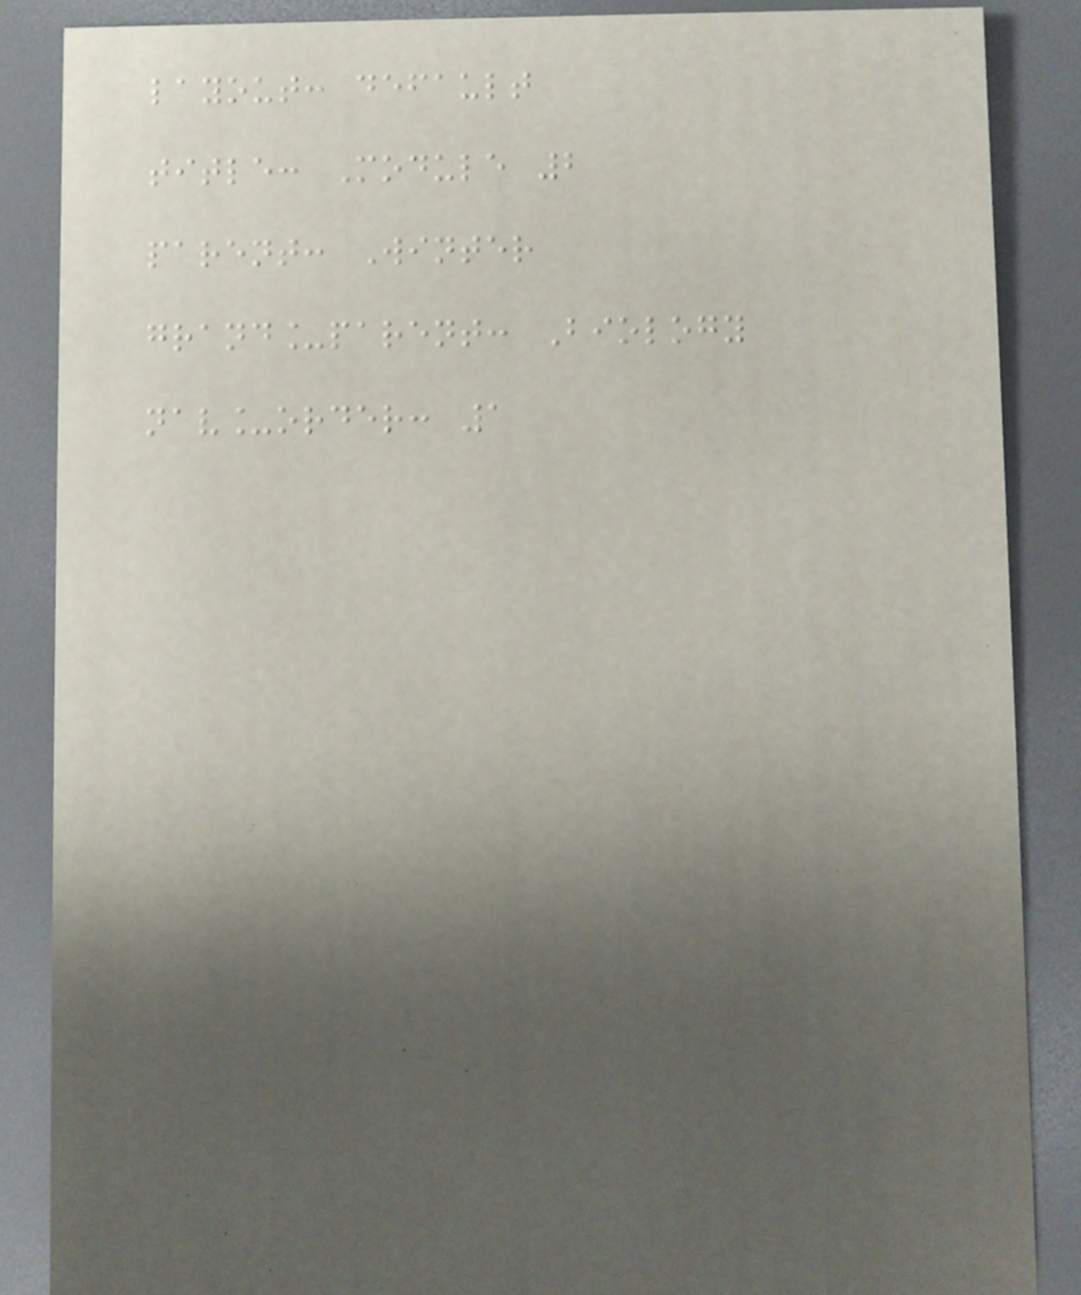layout: default
title: Module 2
parent: Winter
grand_parent: Biology
nav_order: 1
